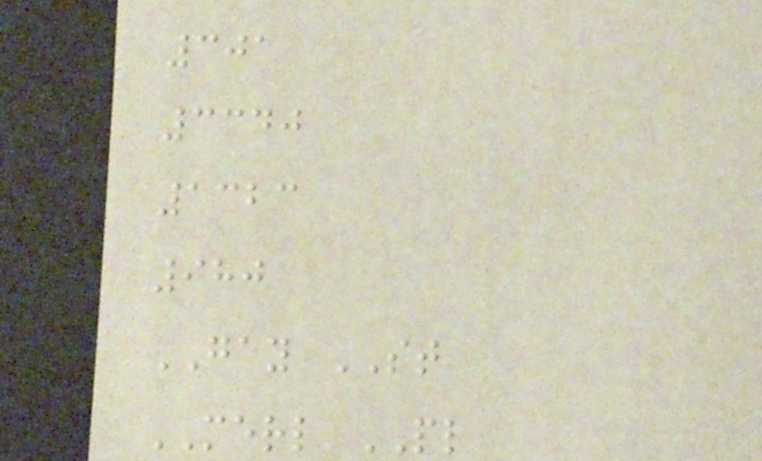301
3340
1323
980
GAY ST
MERL PL
